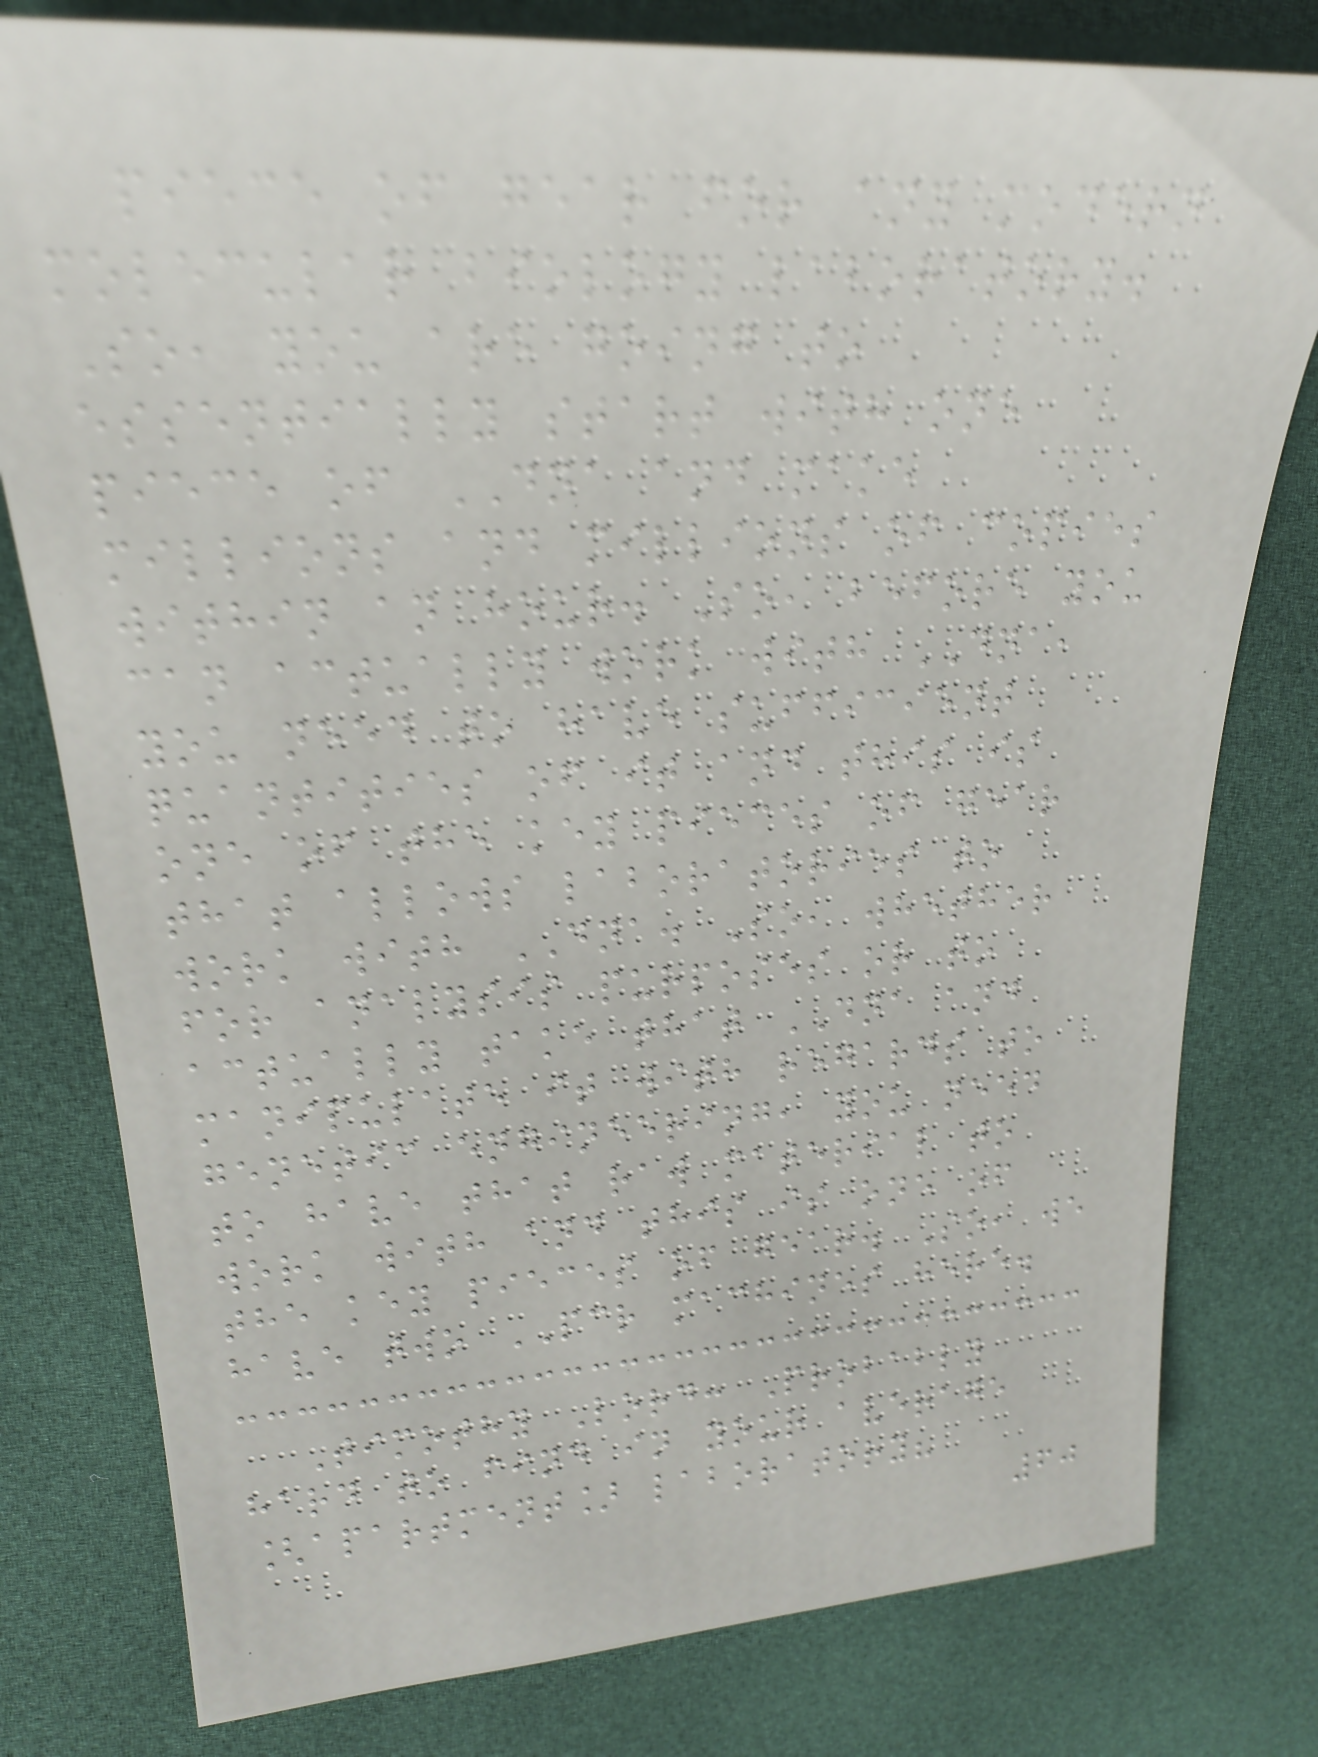piece of gear for any modern
molecular biology laboratory.
So, you are going to
essentially start with one
piece of DNA and make
millions and millions of copies
within an hour. So, before you
can actually work with DNA,
you need to have sufficient
quantities of it and this is
one of the key pieces of gear
that allows laboratories to
work with DNA. So, whether
for analysis purposes or to
actually take that DNA and
manipulate it with regards to
genetic engineering, you need
to have that raw material to
work with and this is one of
the key pieces of gear. So, we
have two PCR machines here.
Timothy Lord: Probably
hard to find in your average
[apartment] laboratory?
60
